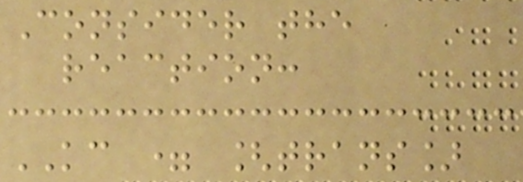Consider the
reaction:
KC = [trans]
